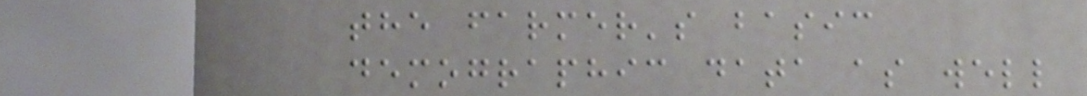the farmer's basic
demographic data as well
